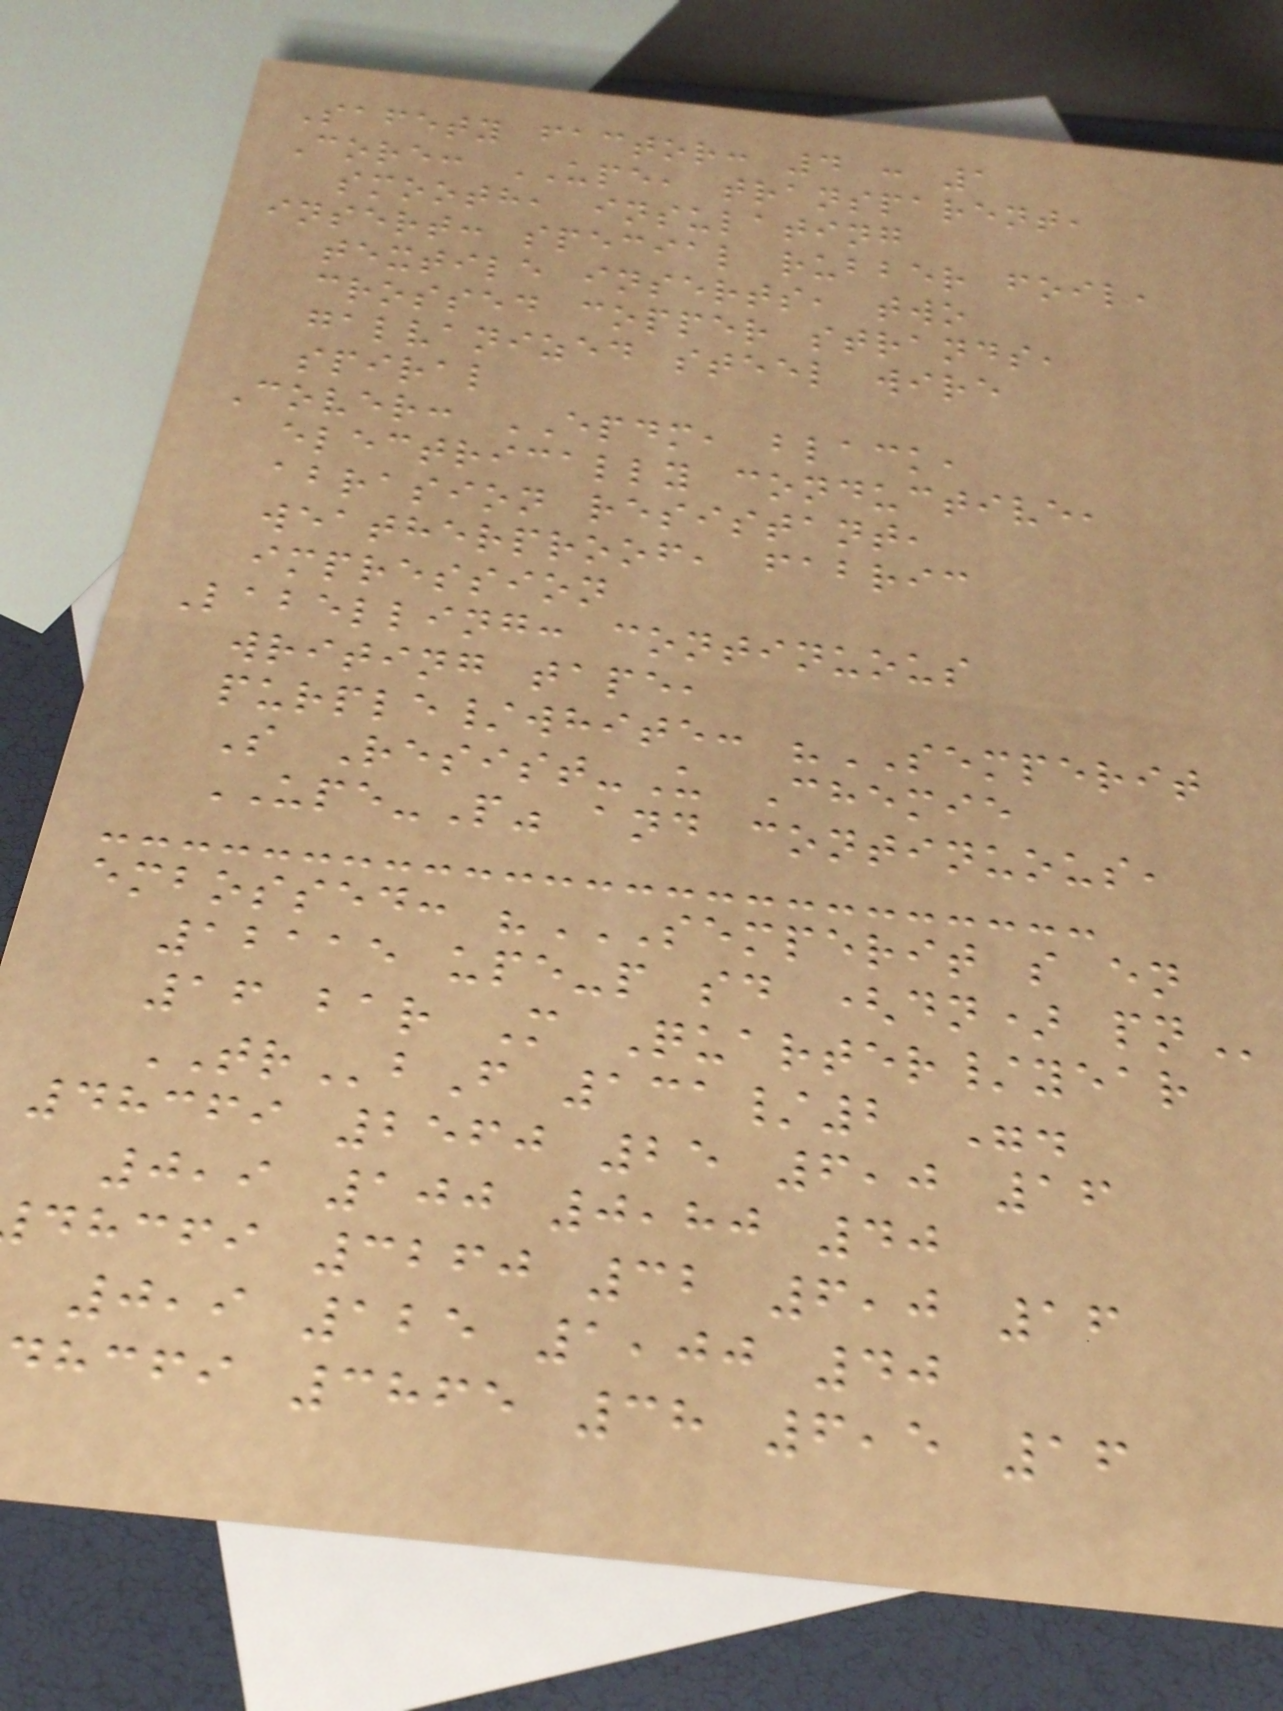Safety factor: 4 : 1
Core: UPE, transparent,
smooth, insulating
insert: special rubber foil,
textile inserts, two
crossed copper strands,
galvanized steel wire
spiral
Cover: EPDM, black,
electrically conductive,
abrasion resistant,
weatherproof, fabric
impression
Labelling: continuous
writing tape,
purple/white: "SEMPERIT
S Resist-U Chemie
UPE-P" and continuous,
embossed: "SEMPERIT S EN
12115 upe-p sd (dn)
16 bar M Quarter/year
TRbF 131/2 ".
48369 2560 25 6,0 16
0,9 100 0,80 40
dhcfi 3260 32 6,0 16
0,9 125 1,00 40
dhcfi 3865 38 6,5 16
